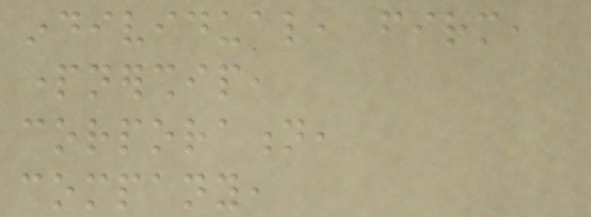individual, firm,
partnership,
corporation,
company,
